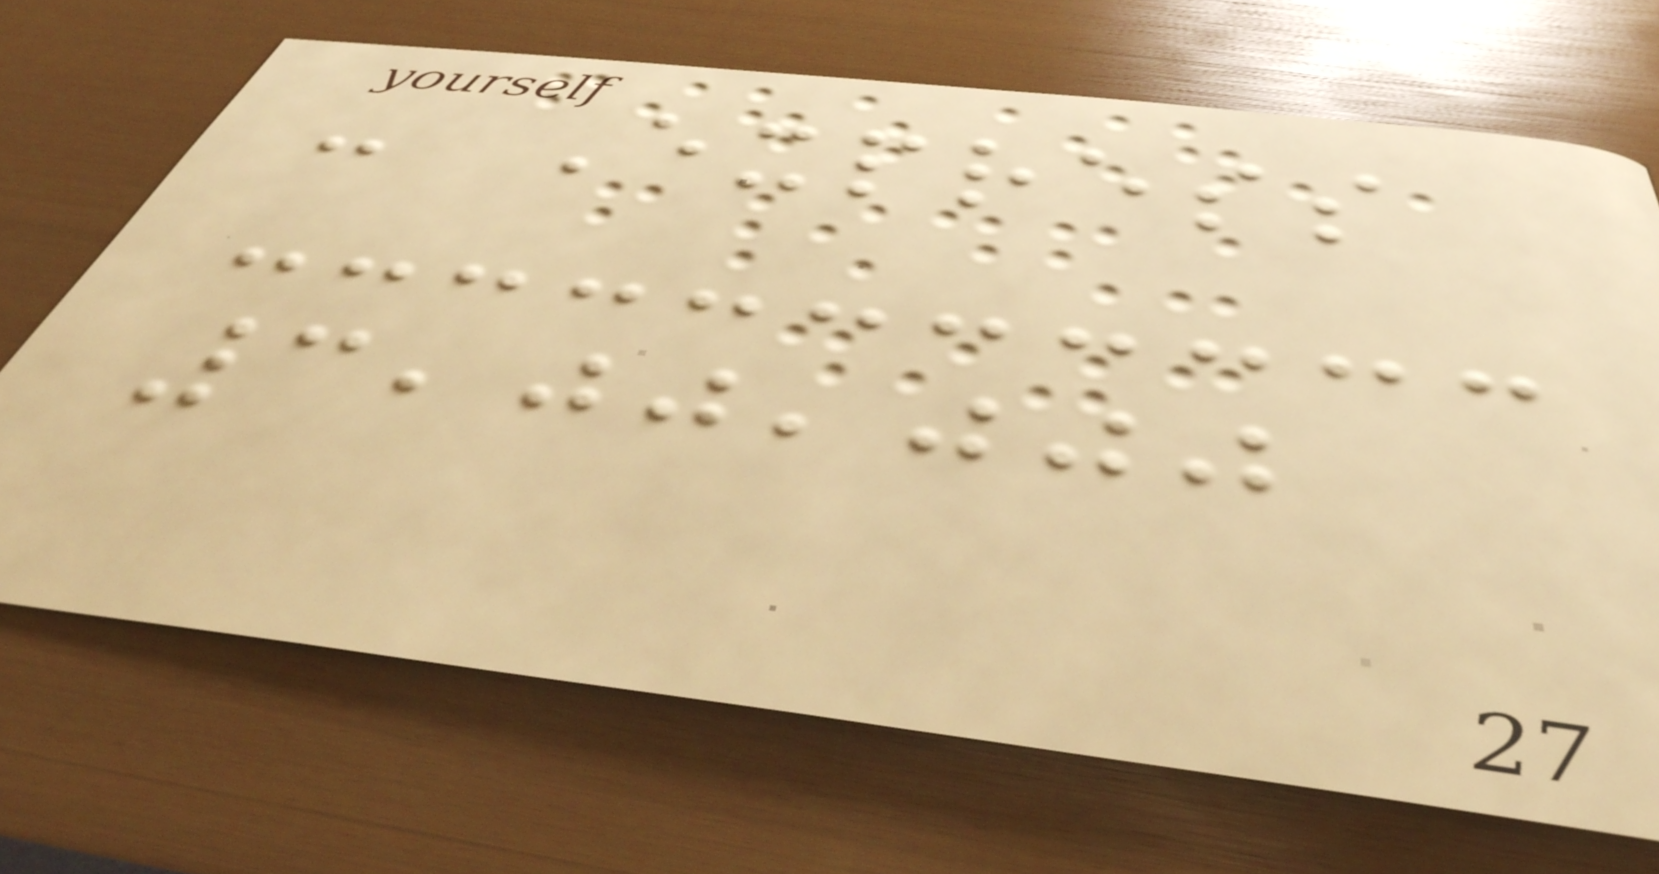- Express
3,00,000
